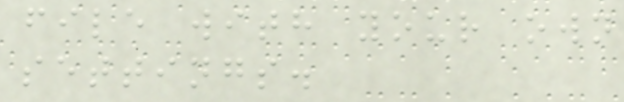file with your own
settings.
